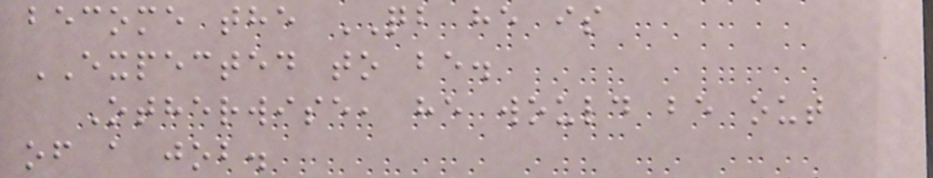become the QB he is
EXPECTED to be.
Otherwise, he would be out
of a job.
